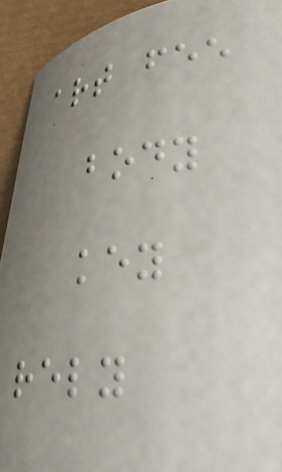art fee
body
key
rely
